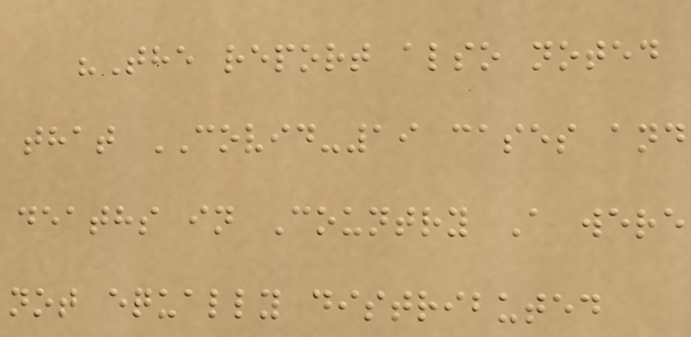"The report also noted
that COVID-19 cases and
deaths in Country A were
not equally distributed
